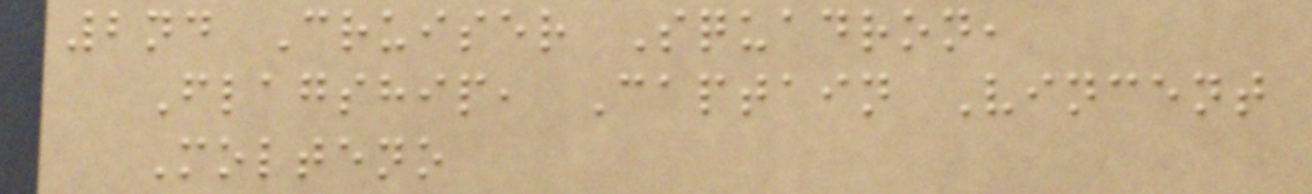2nd Cruiser Squadron,
Flagship, Captain Vincent
Molteno
